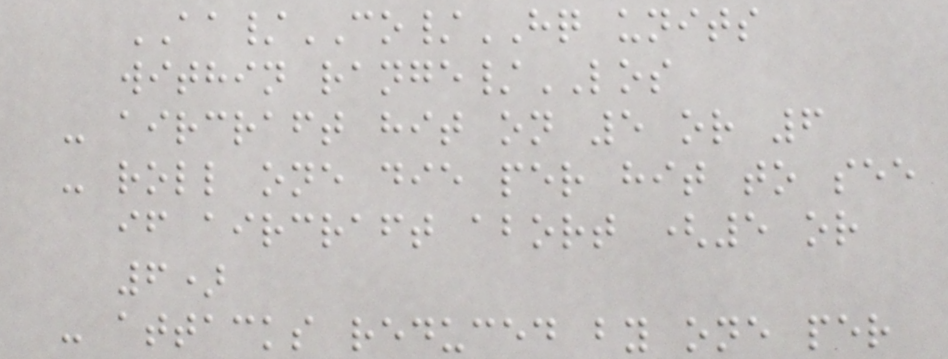AA/CO/HQ units
within range/LOS
- aircraft hit on 5 or 6
- roll one die per hit to see
if aircraft abort (5 or
6)
- attacks reduced by one per
